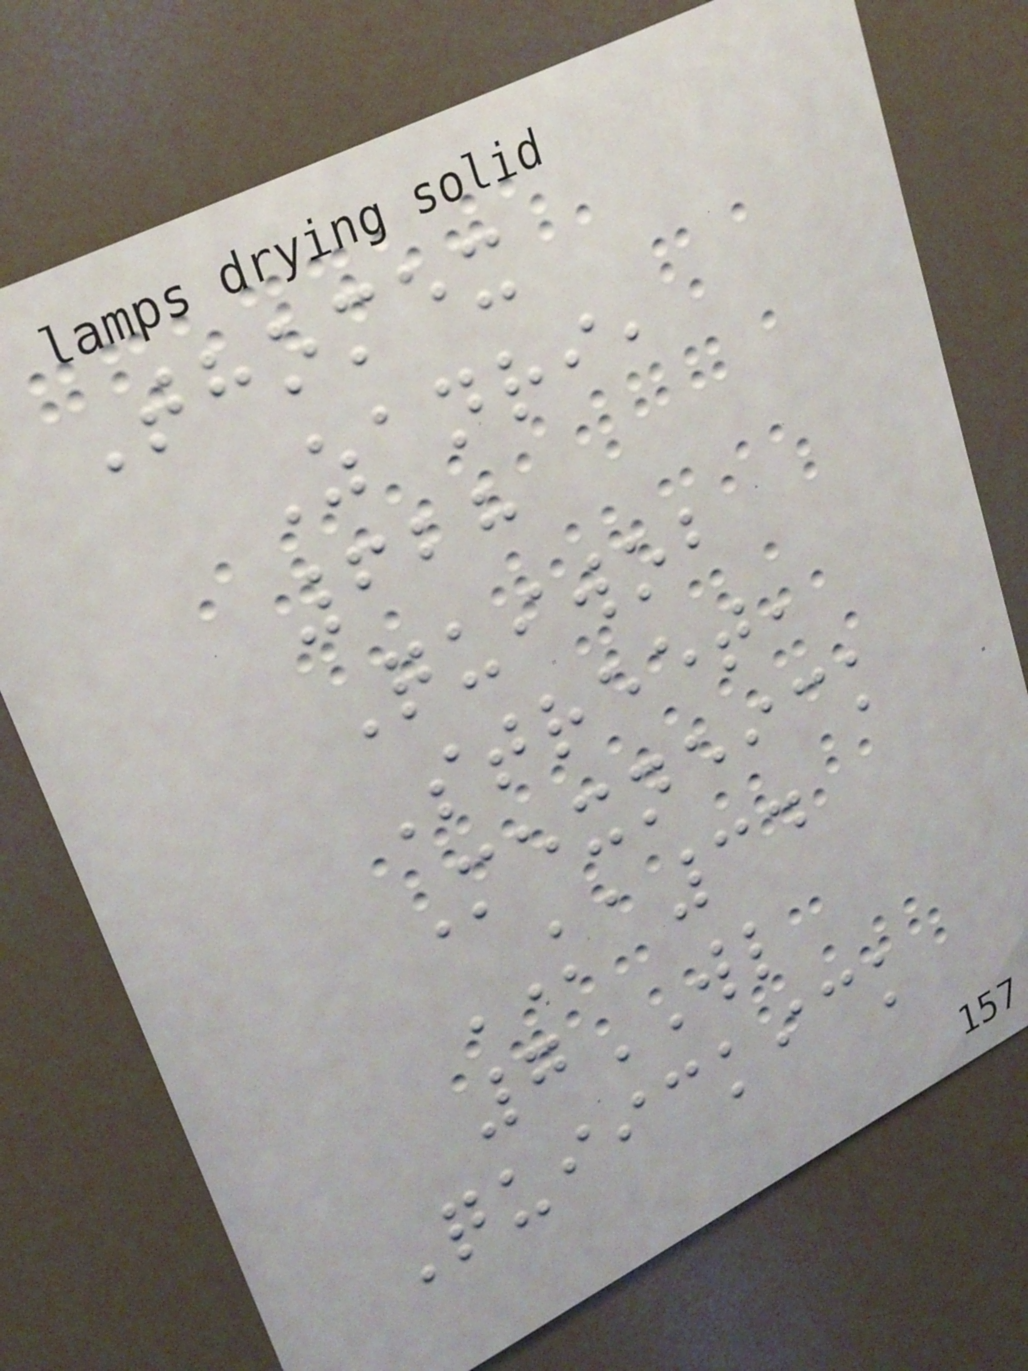Thomex
Zanri,
628
Quiwob
Street,
Mexneick
KA34
7WL
Quiickick
